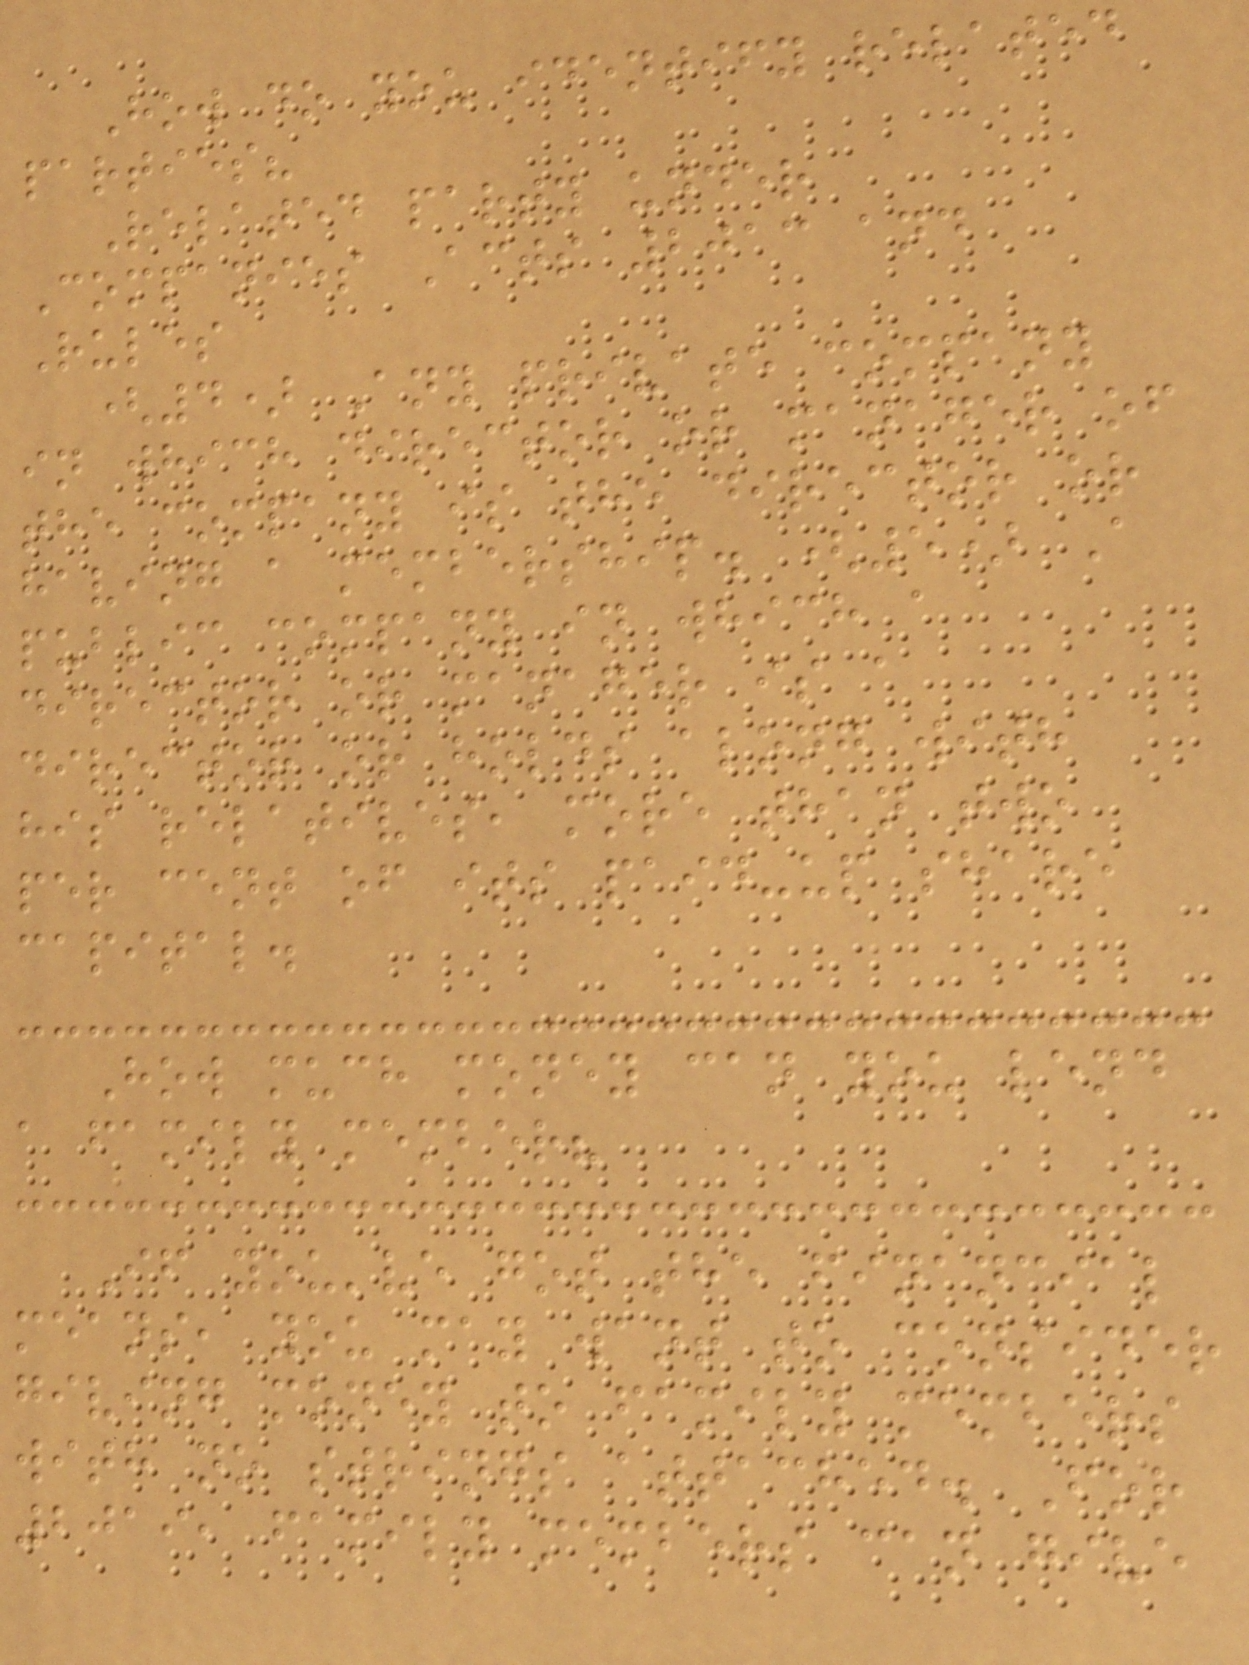How do you identify related
parties?
Related party under
Companies Acts 2013 and
Rules
(4) Any private company
in which director or manager of
the company is the director or
having a membership. (5) A
public company in which a
director or manager is a
director or holds along with
his relatives, more than two
per cent of its paid-up share
capital.
How much money can you lend
a family member?
If you've got the financial
means, you may want to consider
giving money to family members
with no strings attached. For
2019, family members can give
